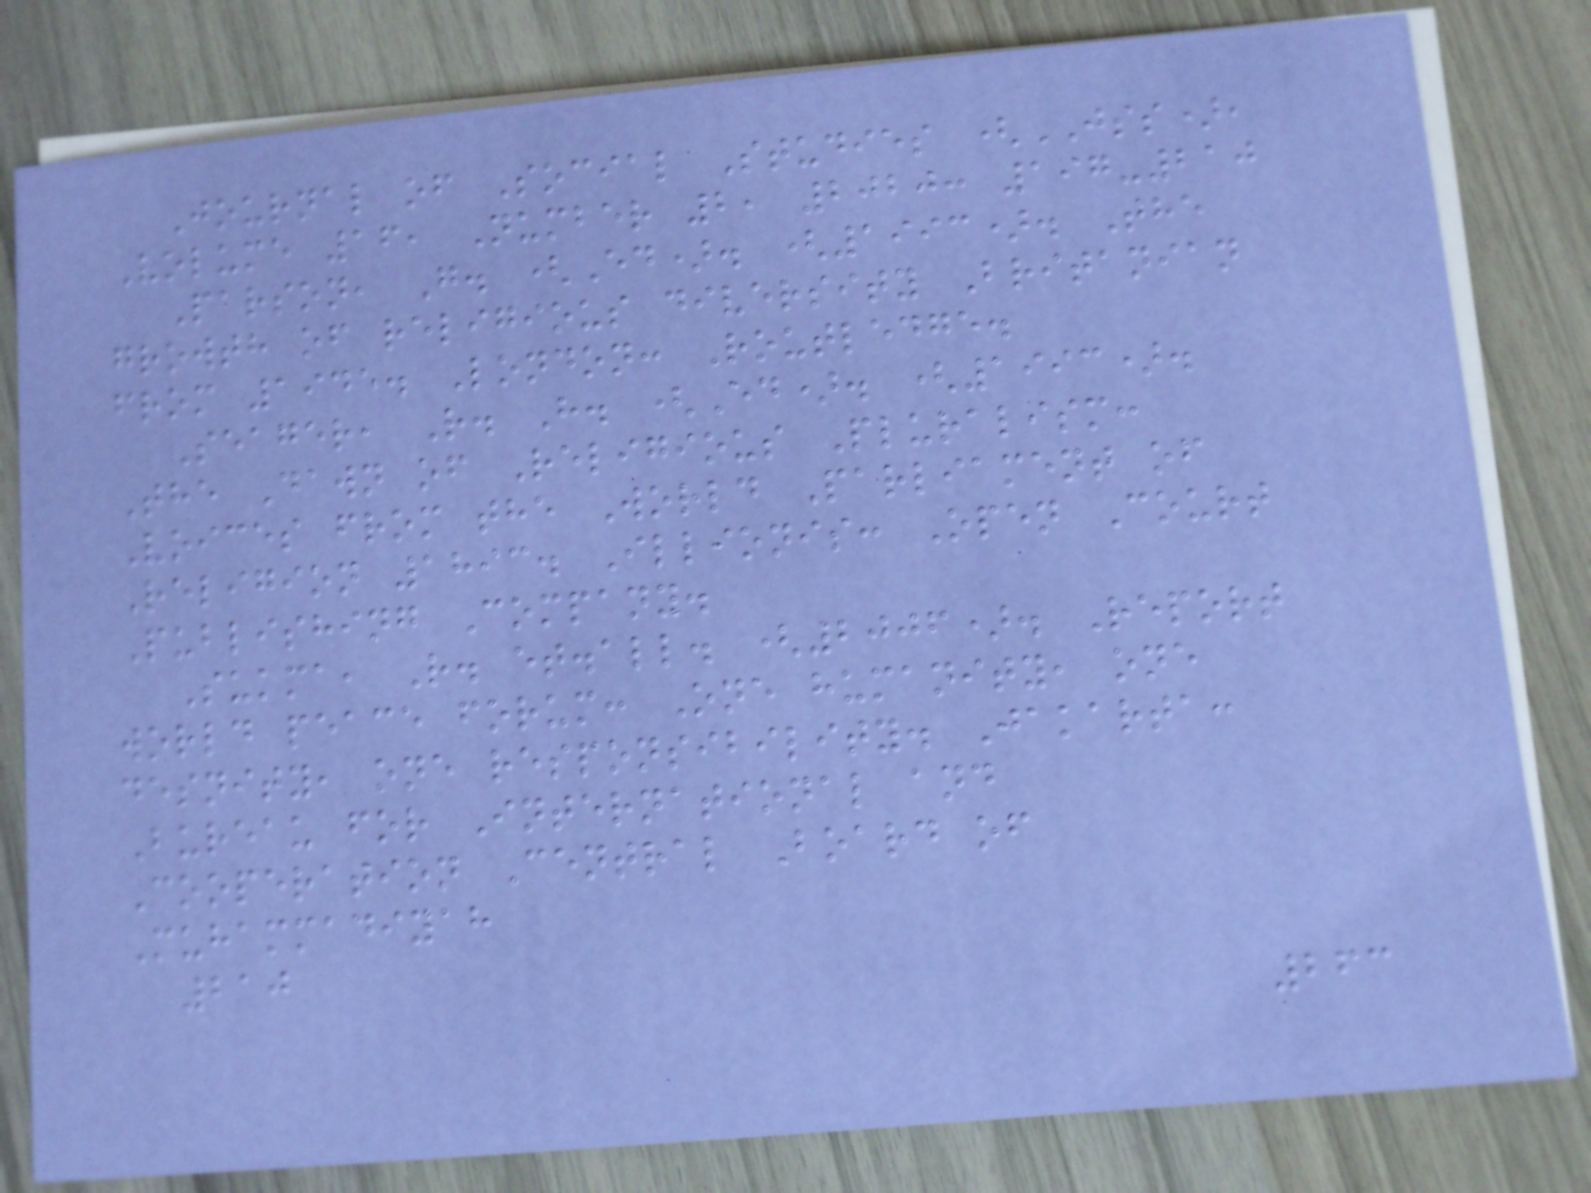Journal of Social Studies (JSS),
Volume 16, Number 2, 2020: 197-210
Parson, G. (Ed). (1993). The
growth of religious diversity Britanian
from 1945. London: Routledge.
Seager, R. H. (Ed). (1993).
The Dawn of Religious Pluralism:
Voices from the World Parliament of
Religion 1893. Illionis: Open Court
Publishing Company.
Sukma, R. et.all. (2006). Report
world peace forum: One humanity, one
desnity, one responsibility. Jakarta:
Bureau for International and
Cooperation Central Board of
Muhammadiyah
210
263
